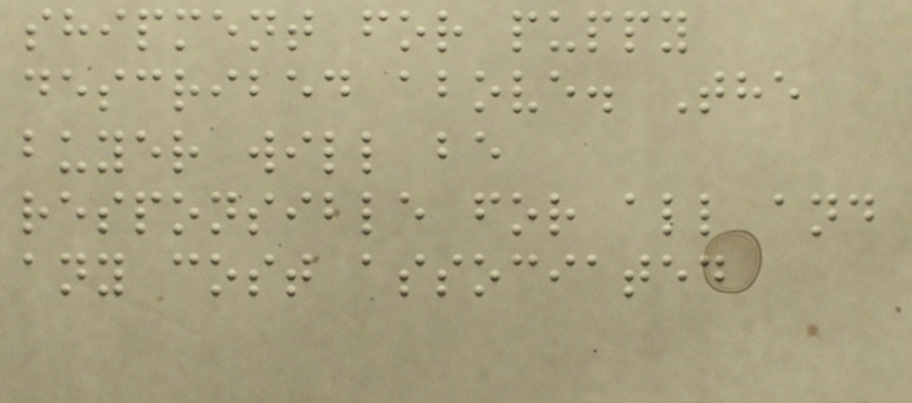shipment for puppy
described above. The
buyer will be
responsible for all and
any cost associated
